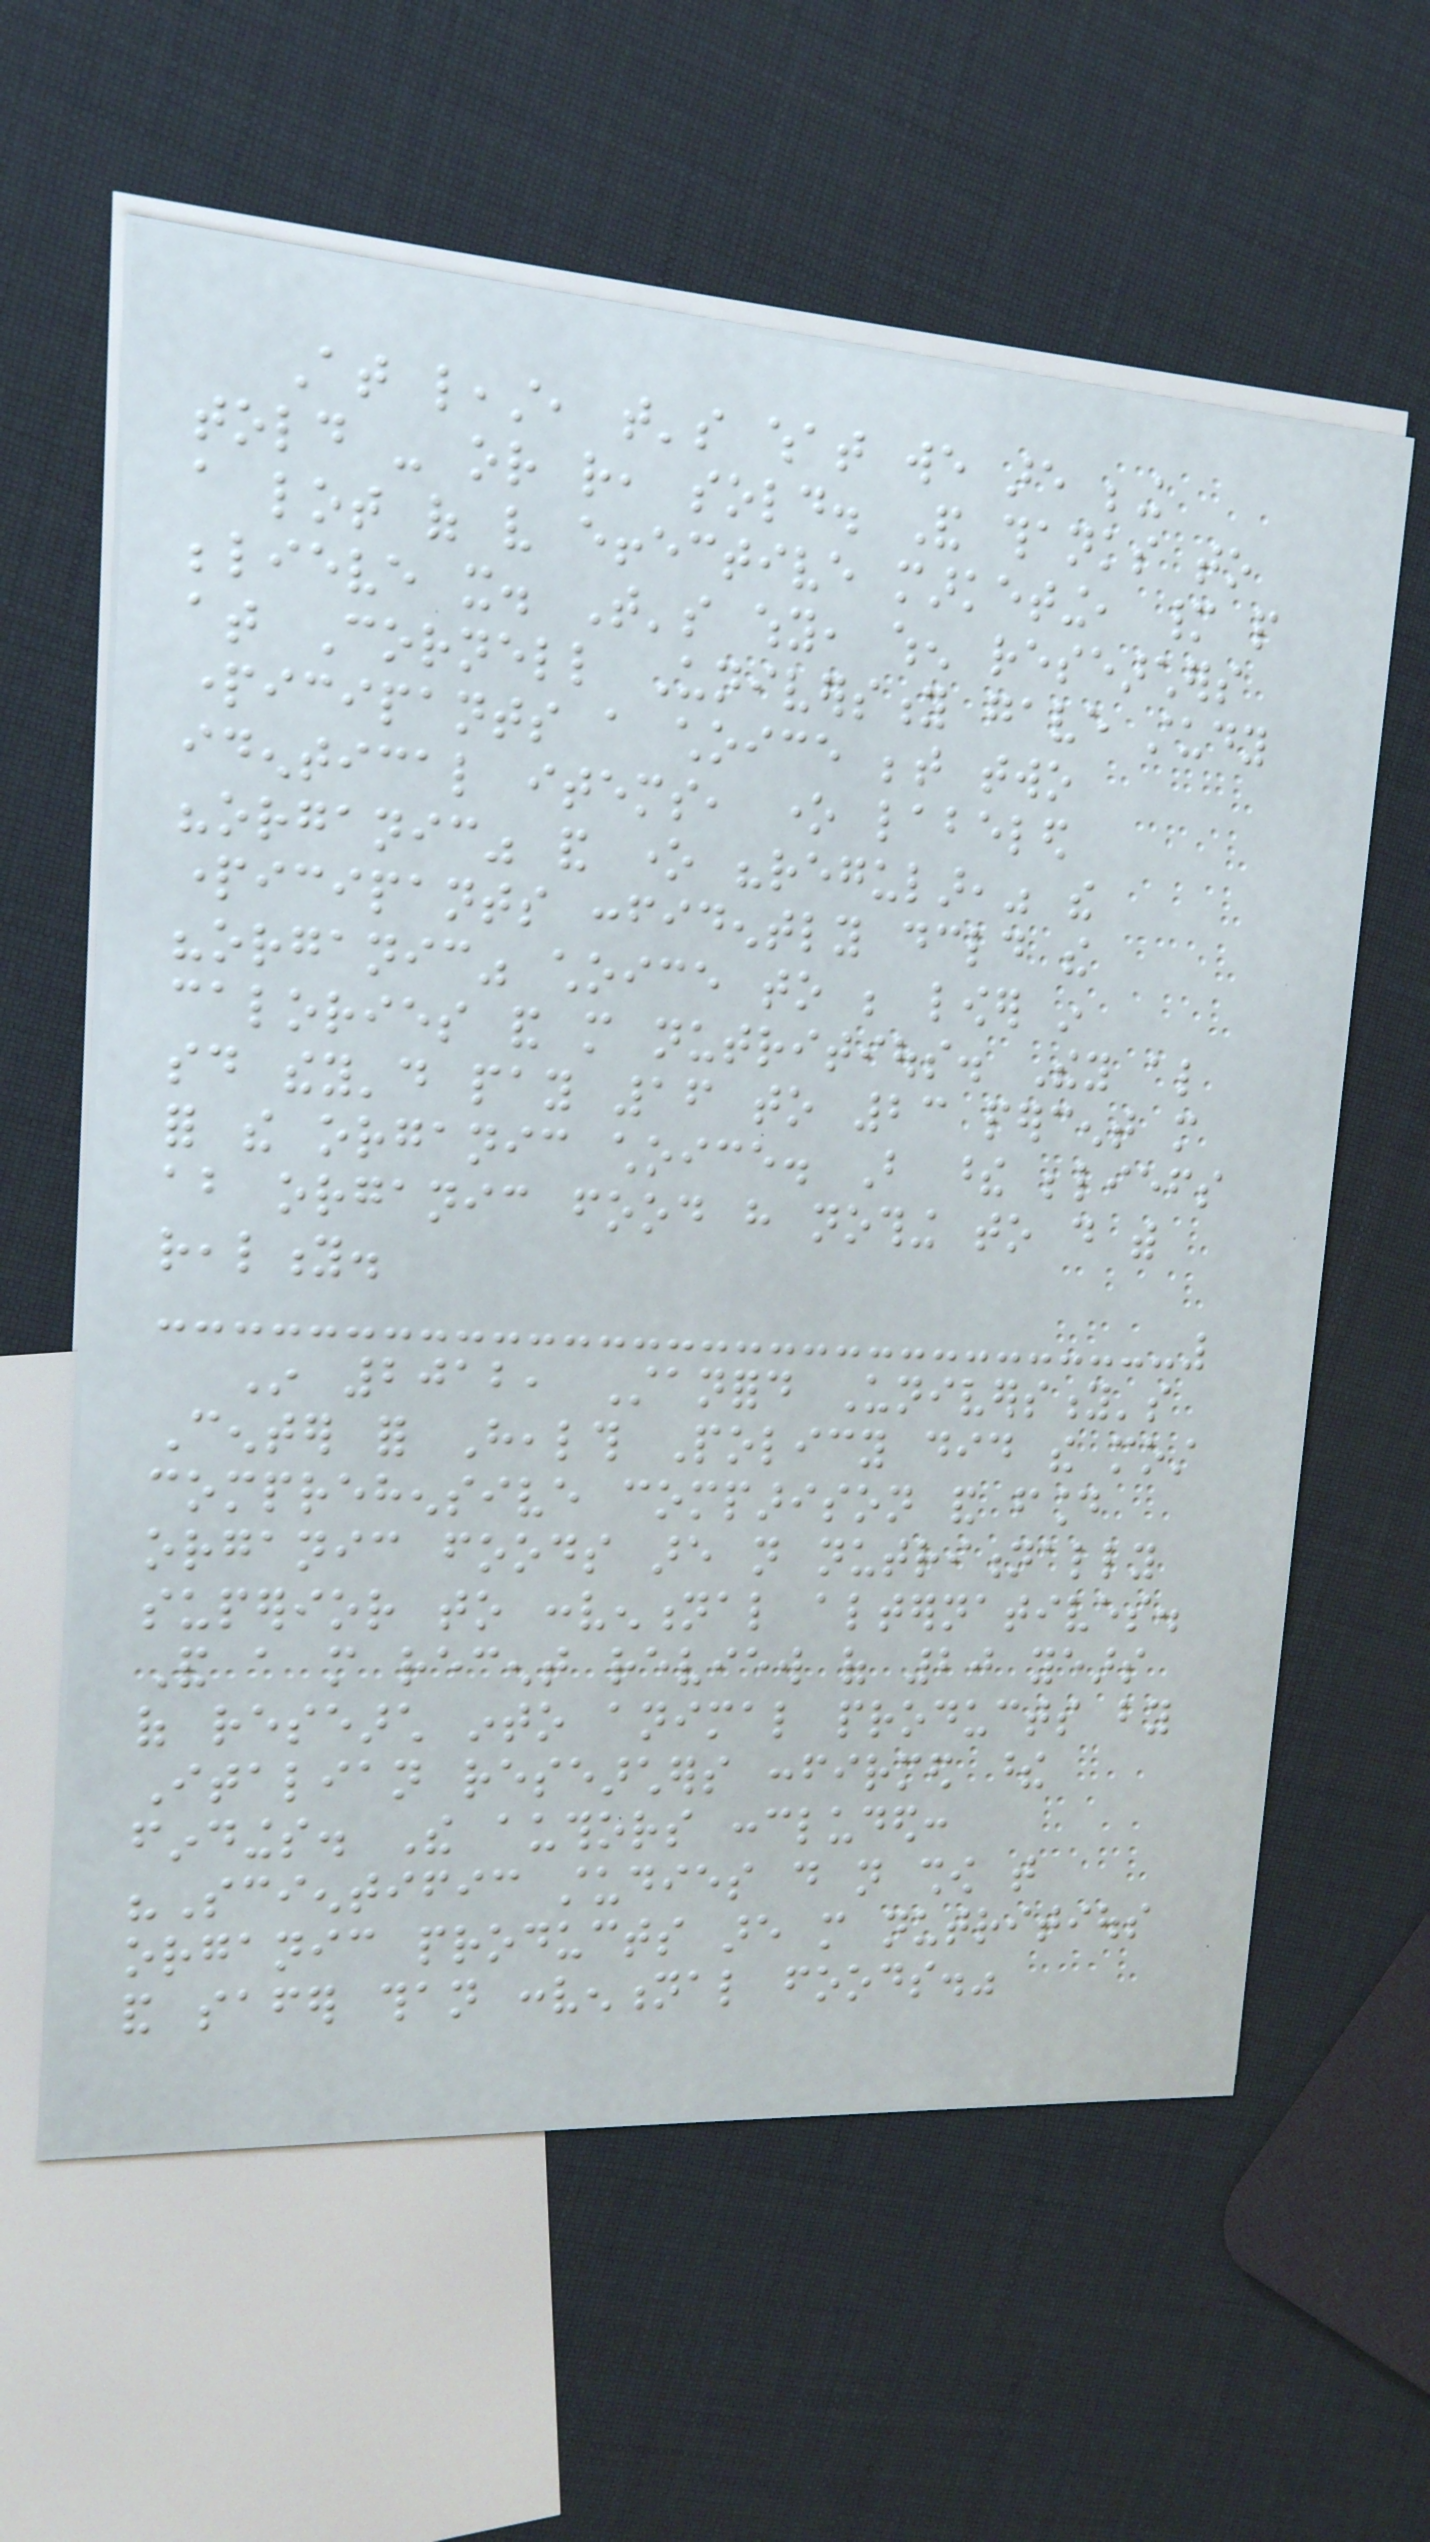At least, that's what we are being
told - or rather, sold. And thanks to
a lot of very effective marketing, many people
believe it. That's why, when researchers
at Cornell University gave study
participants a choice between two
identical items, one labeled
"organic" and one "regular," the
participants confidently declared the
"organic" choice to be lower in
calories and more nutritious. They also
said they'd pay 16 to 23 percent more
for the organic choice. But these beliefs
about organic food have nothing to do with
reality.
In 2012, Stanford University's
Center for Health Policy did the most
comprehensive comparison and found
organic foods are not nutritionally
superior to conventional alternatives.
And a more recent review of 20 years
of research into animal products by
Italian researchers confirmed these
findings. The authors concluded:
"Scientific studies do not show that
organic products are more nutritious
and safer than conventional foods."
